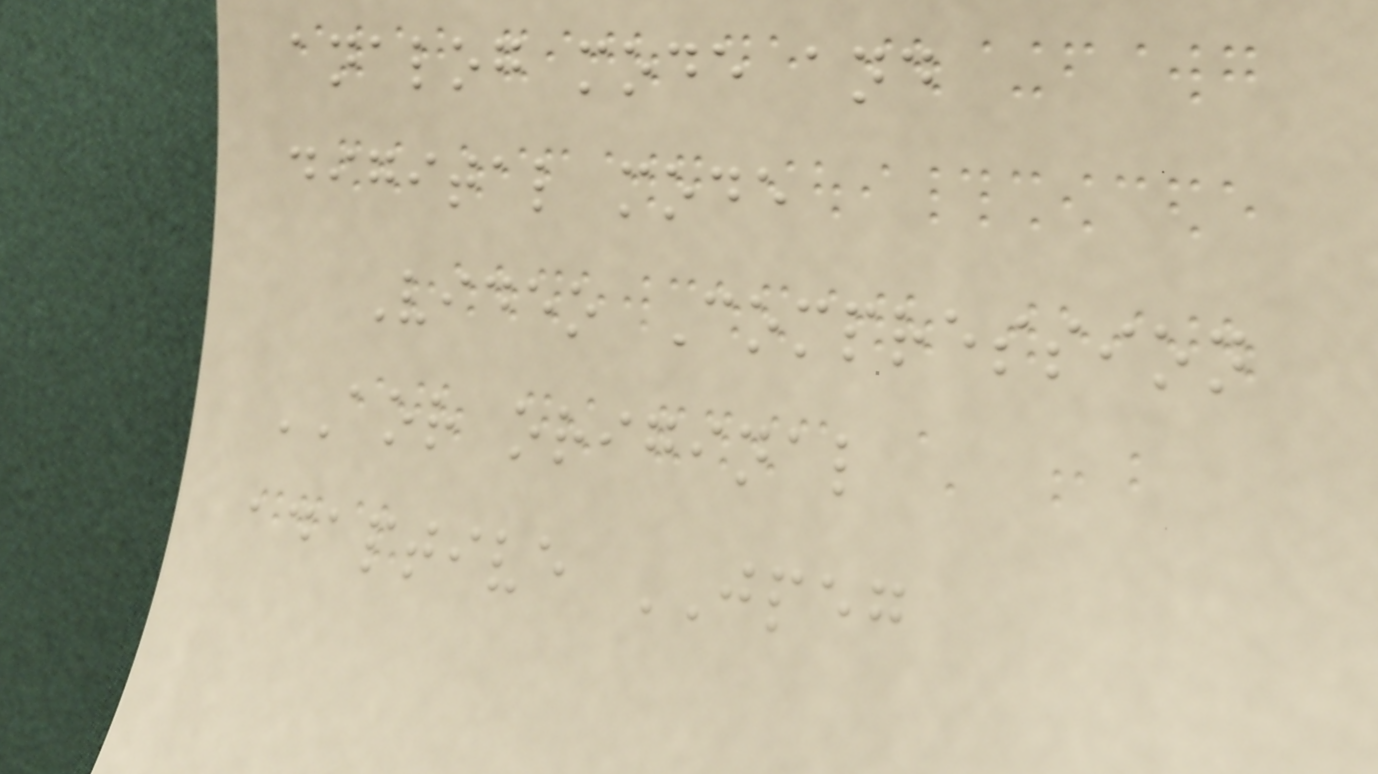analog mode and
digital mode
Video Compression
AOR original
adaptive JPEG
